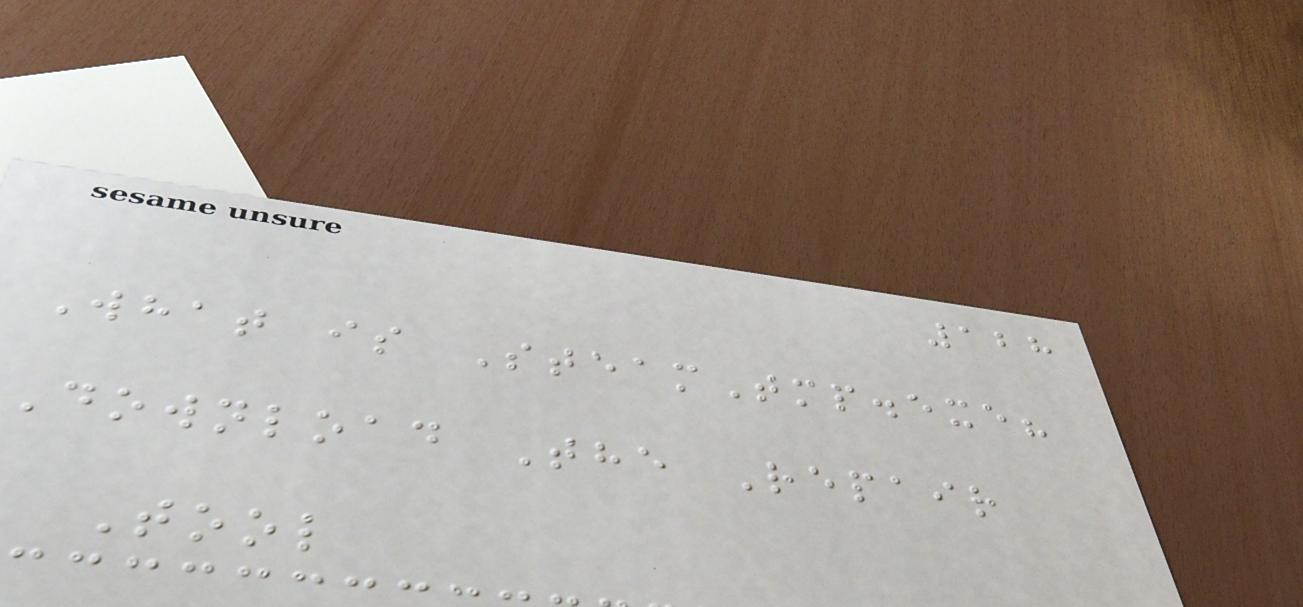128
What is SteamTmp.exe?
Download The Repair
Tool
